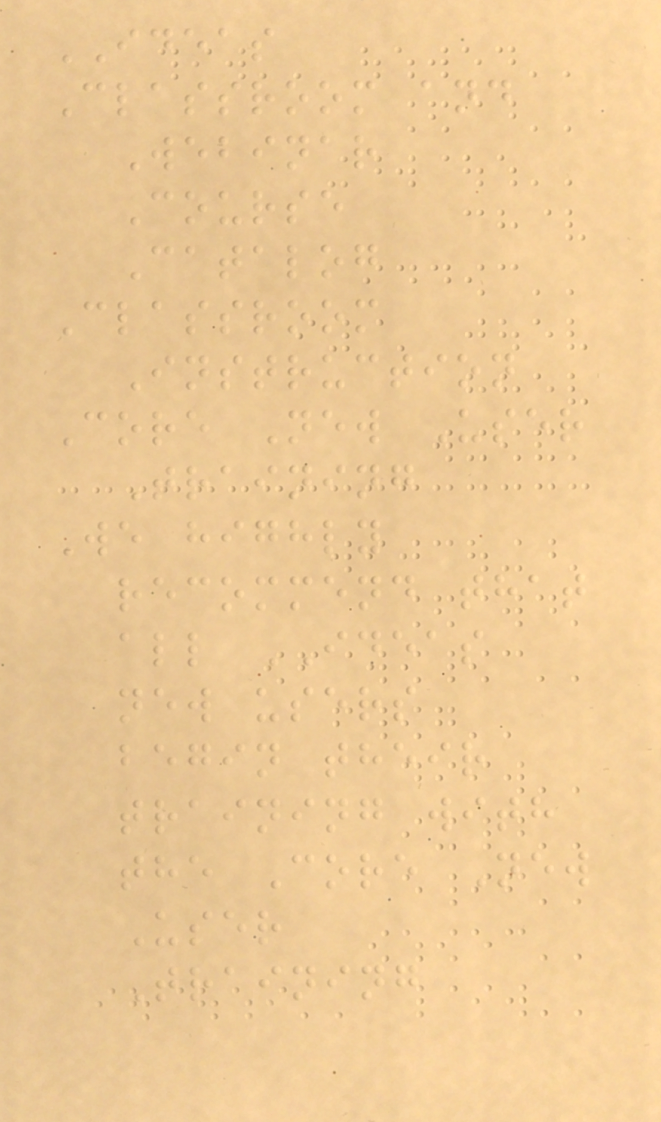IDEAS
Classroom and
Webinar
Course
Catalog
Classroom
Instruction
Core New User
Training
We highly
recommend that
all IDEAS
new users
begin their
training with
the Core New
User
Training
